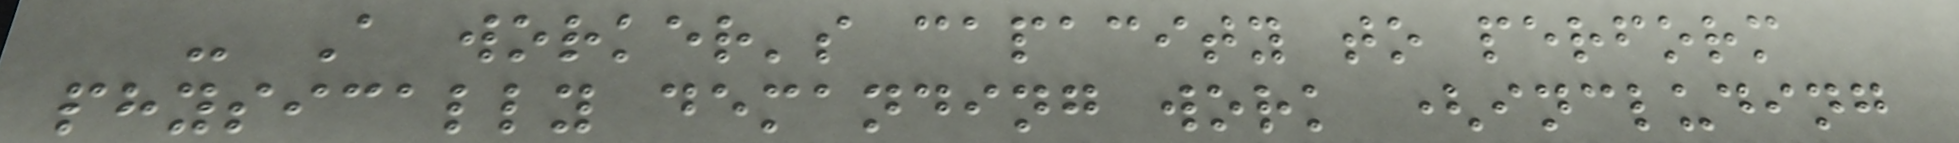- A worker's capacity to perform
physically demanding work (including
